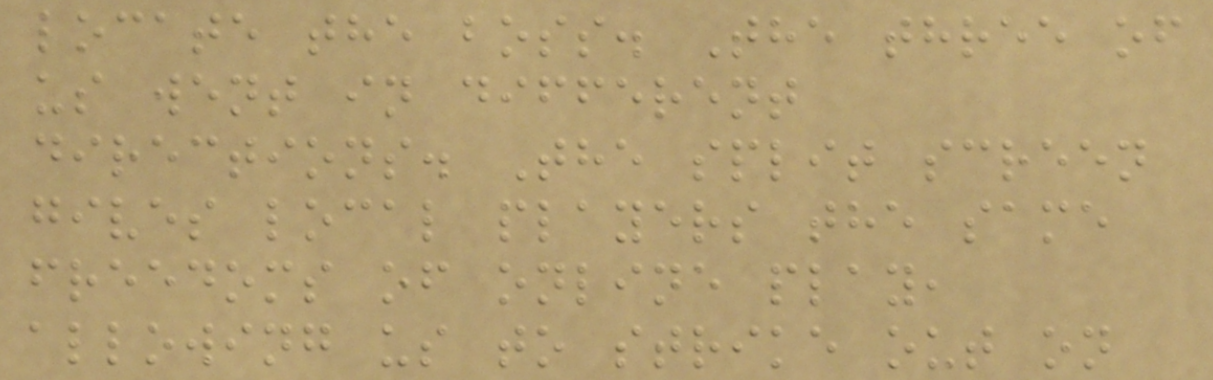locate the boss. The three of
us went in different
directions. The split screen
gives local players the same
freedoms of online play,
allowing us to strike out on
